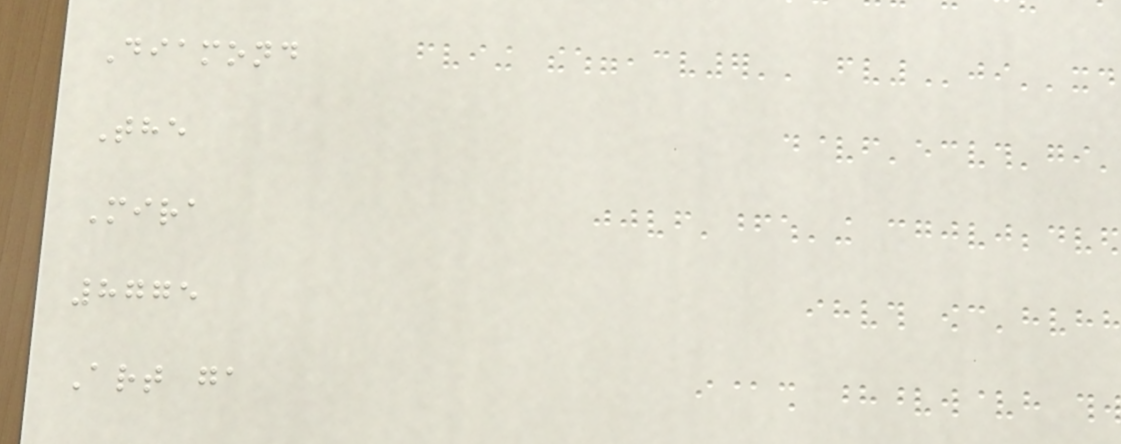Diamond
The
Mira
8775
Art ga
